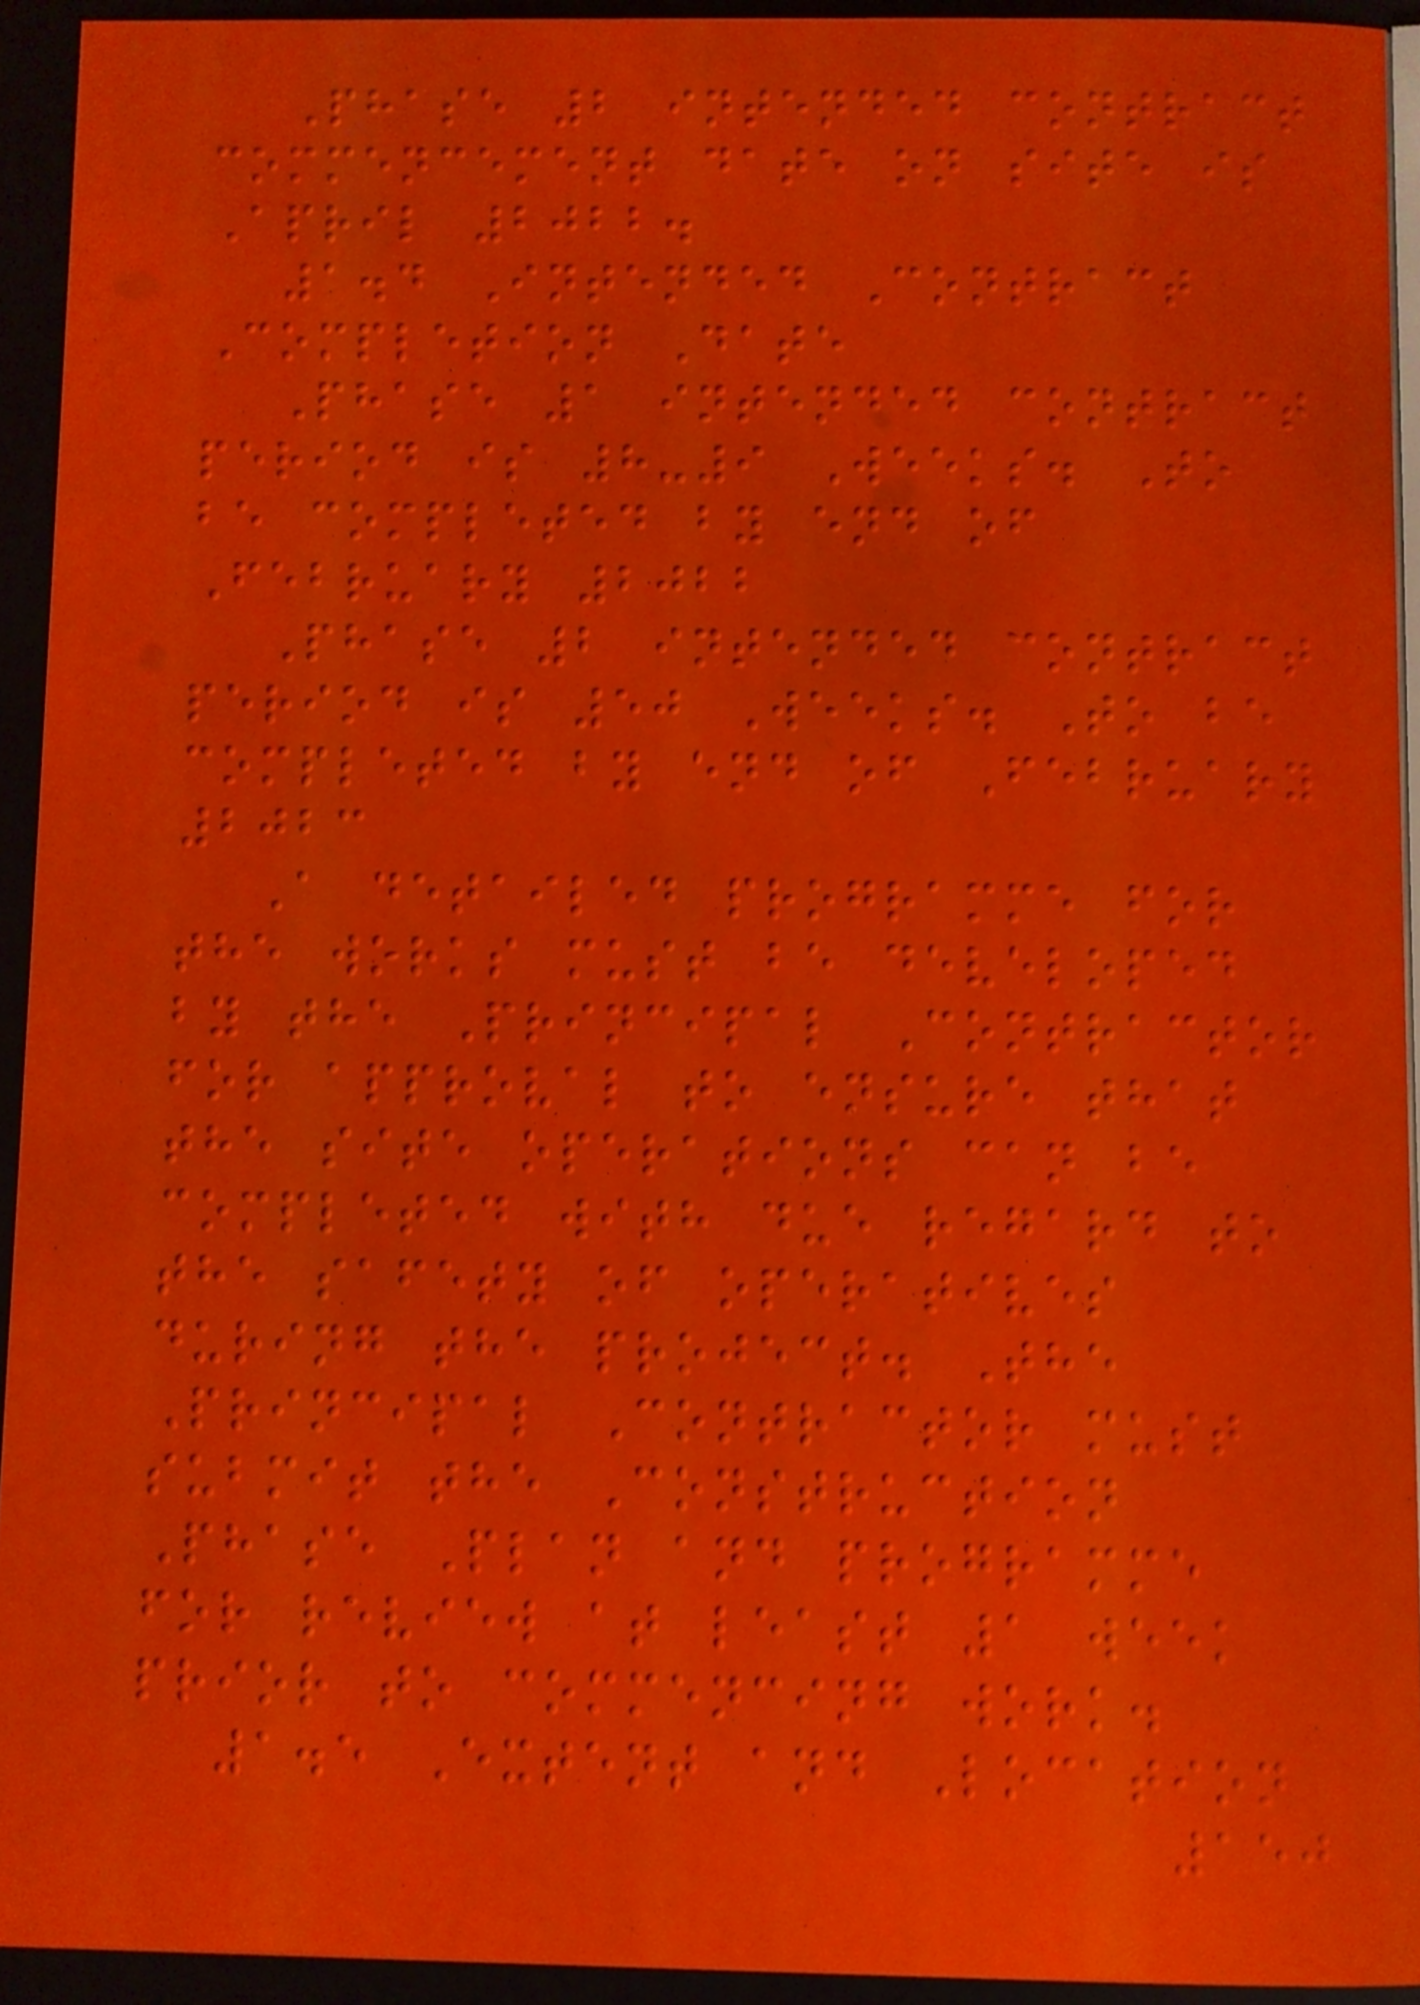Phase 2 intended contract
commencement date on site is
April 2022.
1.4 Intended Contract
Completion Date
Phase 1 intended contract
period is 8-9 Weeks. To
be completed by end of
February 2022
Phase 2 intended contract
period is 50 Weeks. To be
completed by end of February
2023
A detailed programme for
the works must be developed
by the Principal Contractor
for approval to ensure that
the site operations can be
completed with due regard to
the safety of operatives
during the project. The
Principal Contractor must
submit the Construction
Phase Plan and programme
for review at least 1 week
prior to commencing work.
1.5 Extent and Location
150
